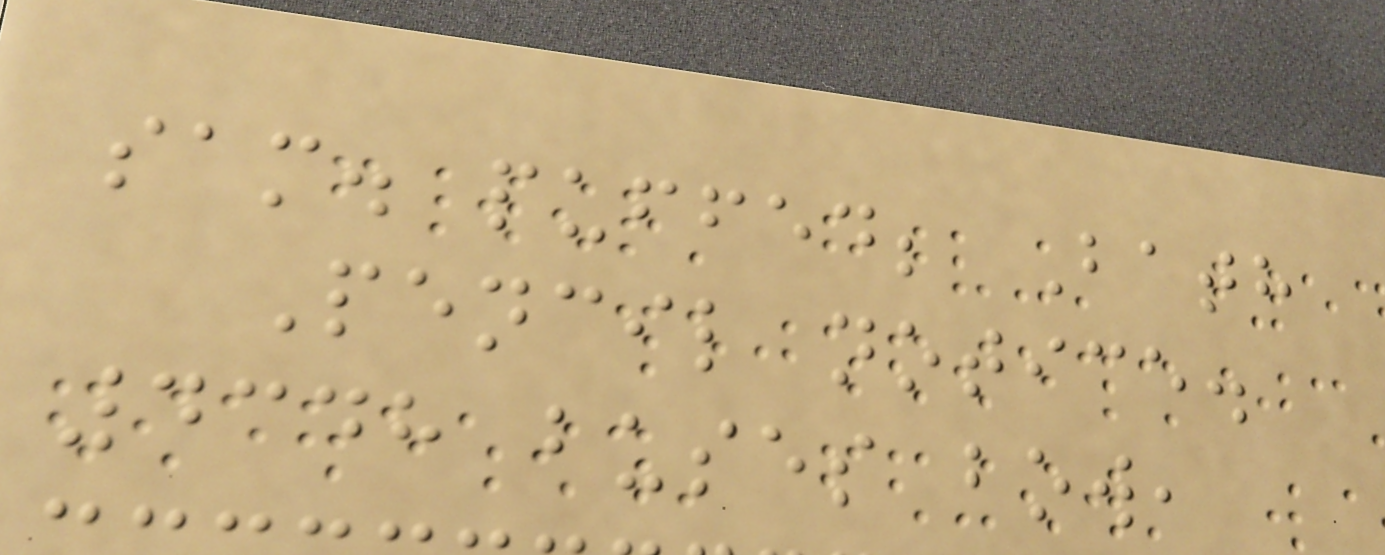sam. puffed; Bath
Pencil notice.
4348 buses bow,
